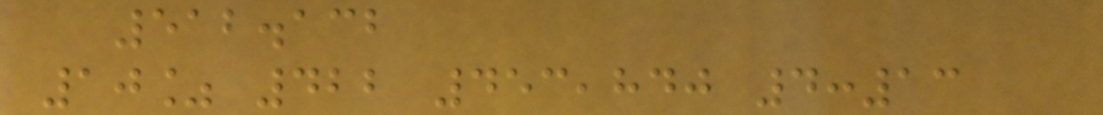512.132
10% 422 453,840 4:13
